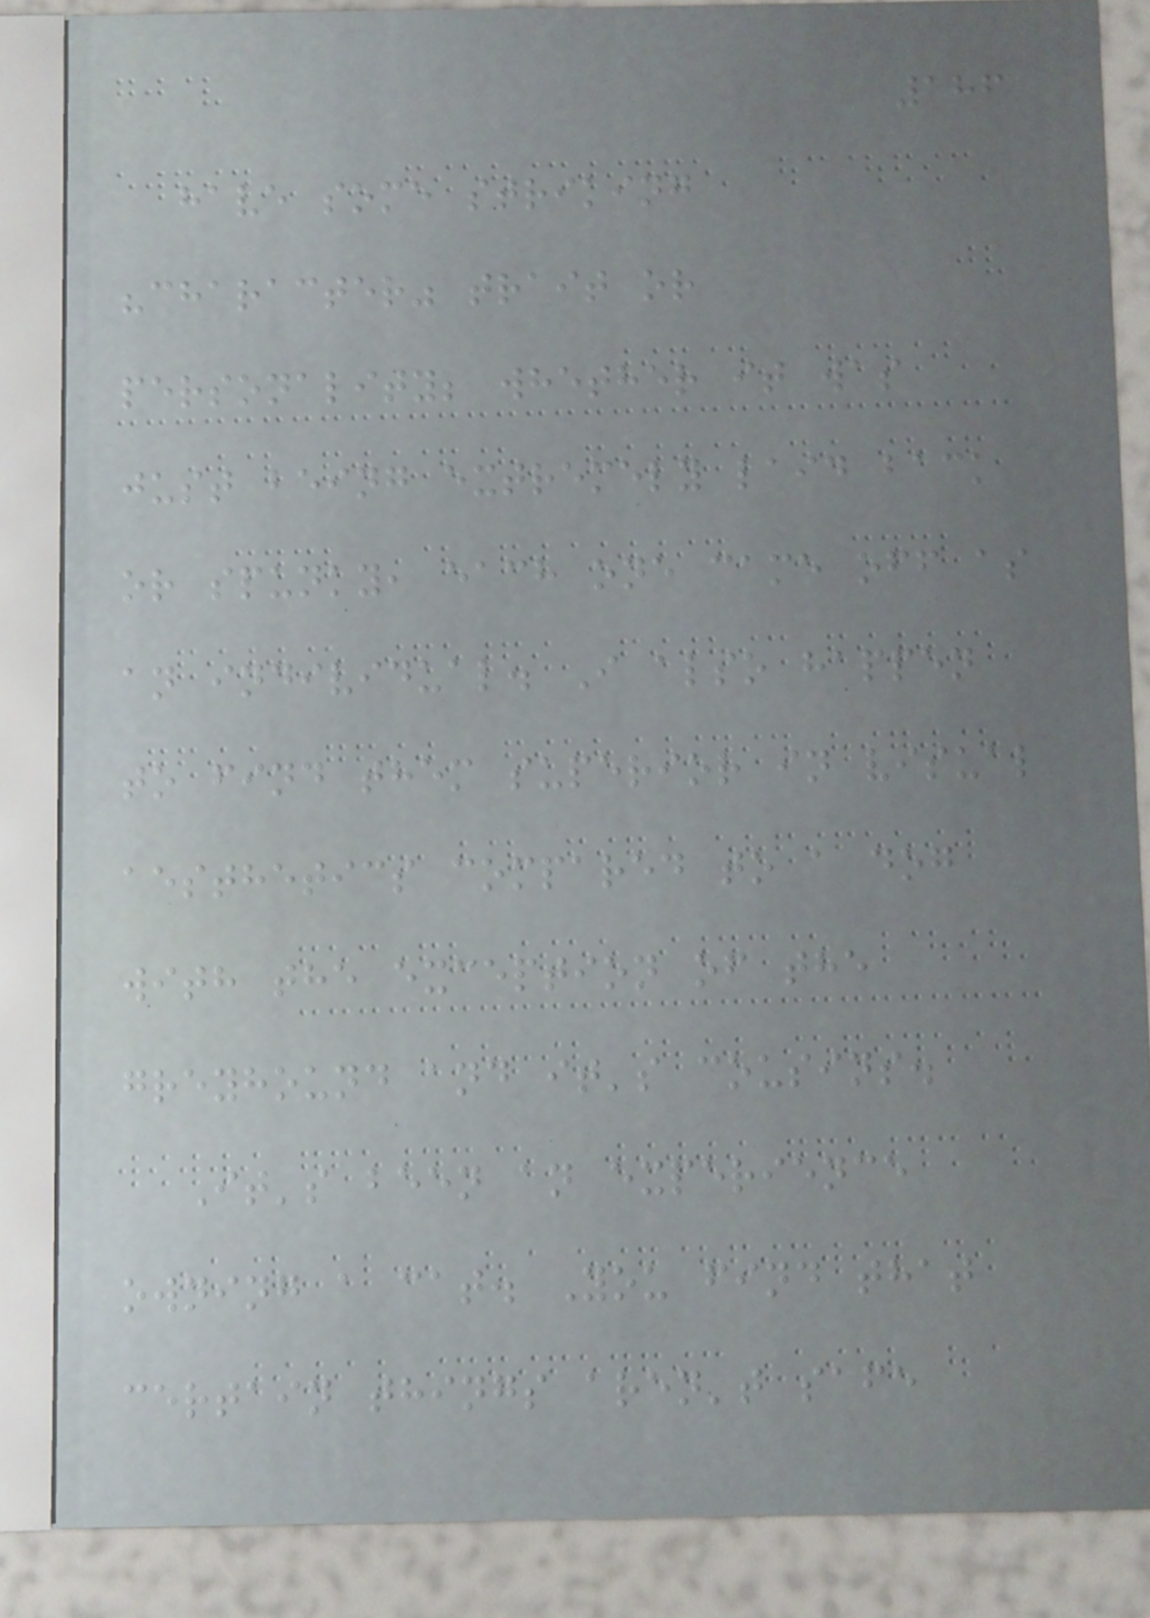186
have some striking
"character" trait or
personality; whether it was
just being extremely laid back
or spunky, each one came off as
an individual. I also happen
to find them superior in visual
aesthetics compared to a dog
with the exception of the
greyhound and it's cousins.
It's been an experience
owning a cat. You find that
certain things aren't safe
